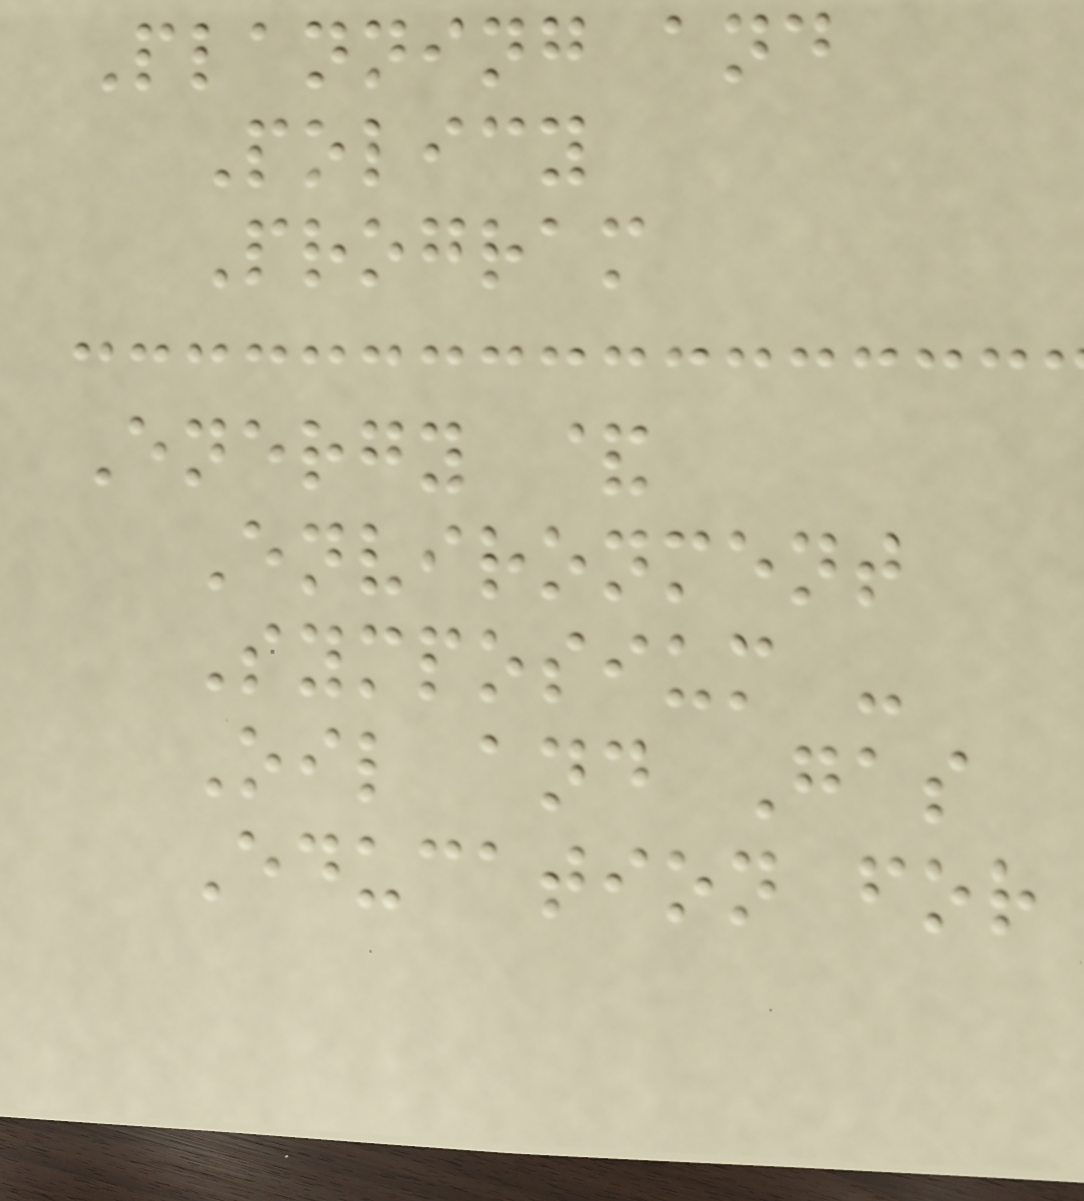Planning and
Policy
Program
Energy &
Environment
Symposium -
Oil and Gas
Education for
